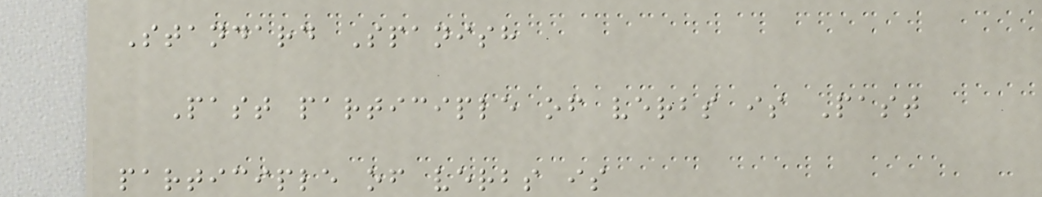Standard Spanish
Past participle of verbs is Past
participle of verbs is
